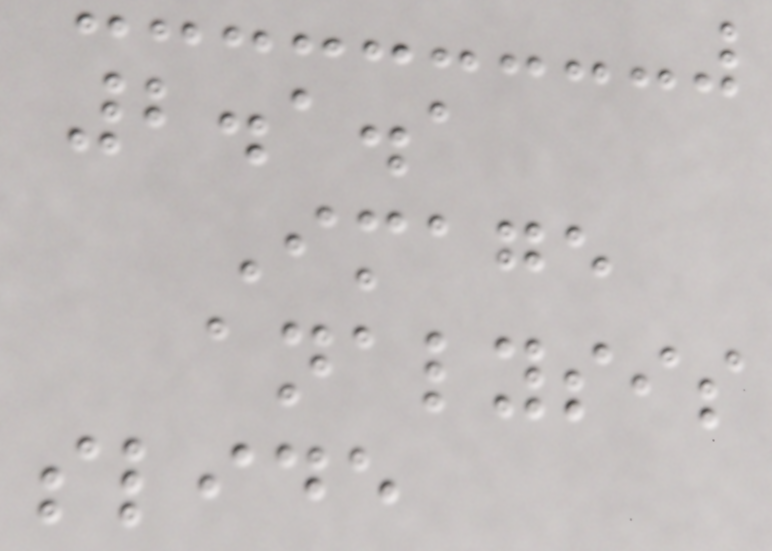2.1.1
Image
analysis
slide
